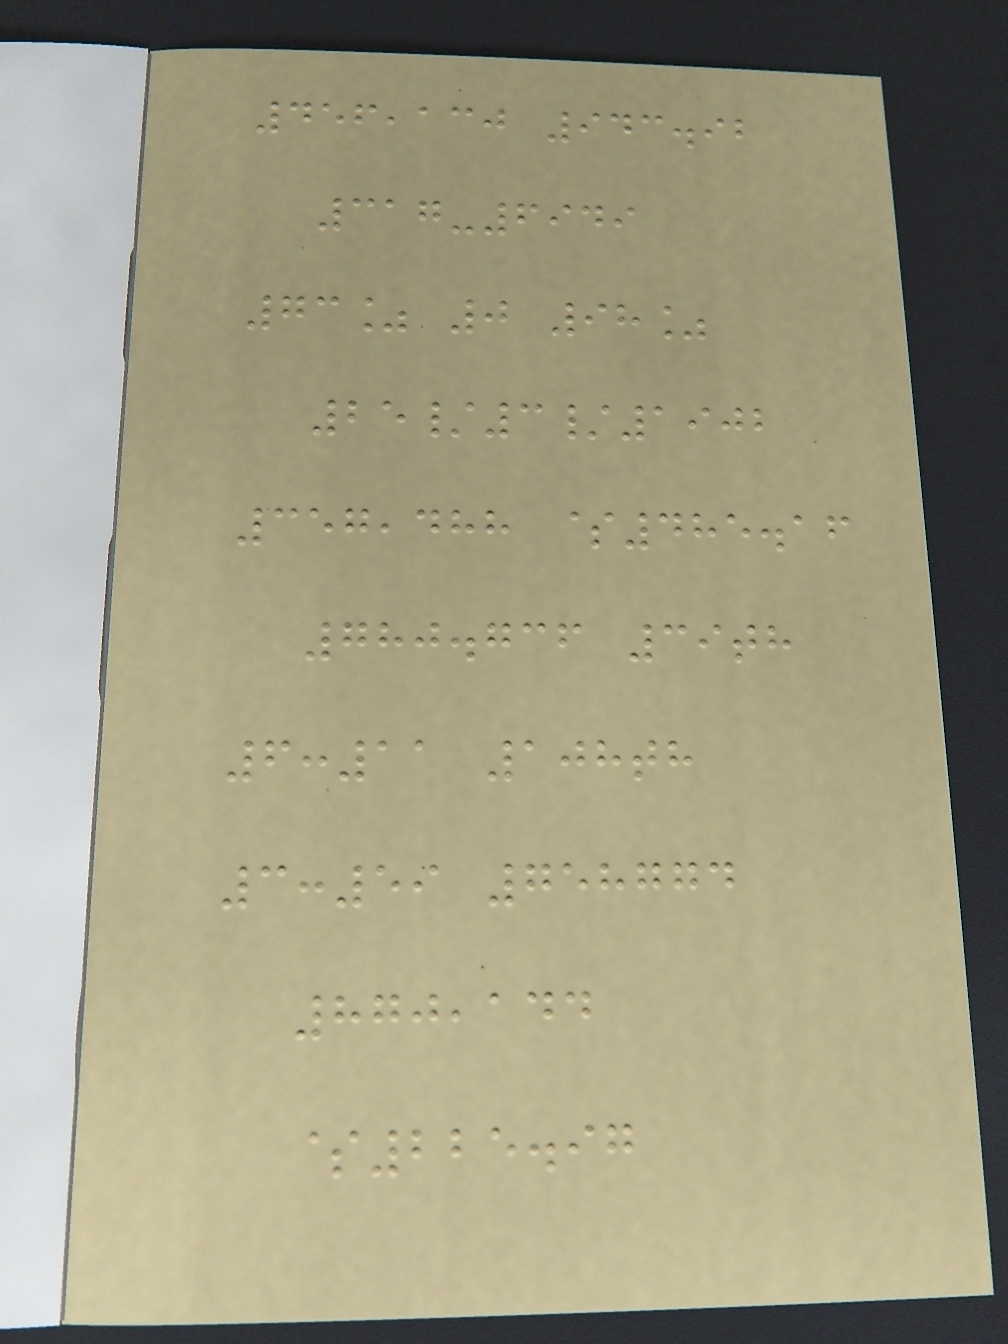456,130 943.92
317-6949
73% 0 98%
25/3/1902
357,488 $485.16
780.736 39th
6:11 108th
3:59 758774
870,144
$225.97
